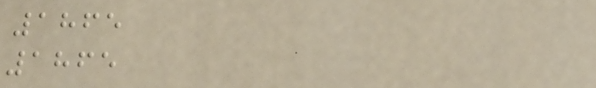1865
1865
